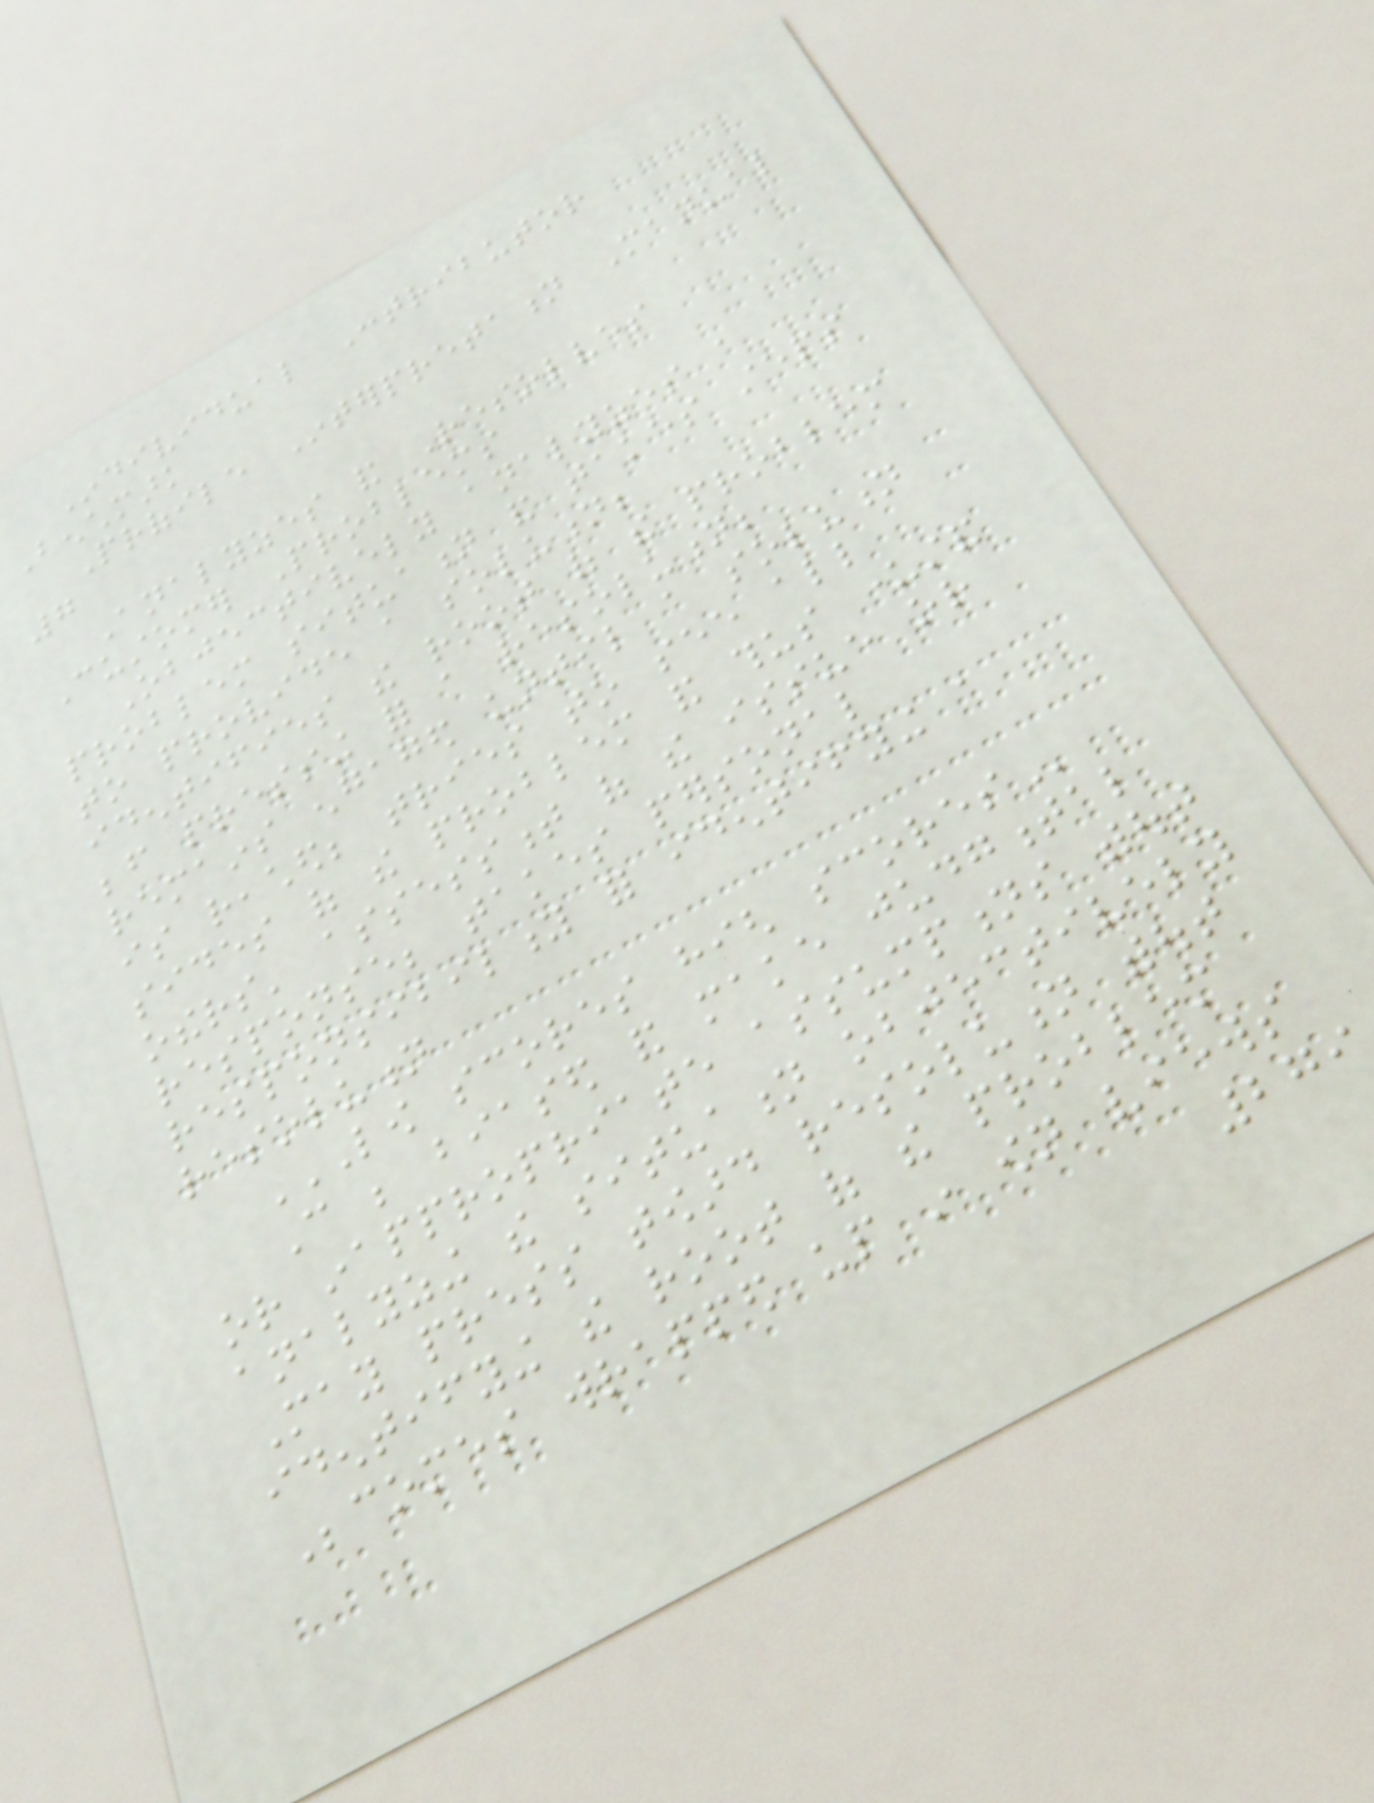Individual Contributor
Benchmark
Profile Interpretation Manual
7
Analyzes and Resolves
Customer Problems
Objectively analyzes a
problem situation and takes steps
to provide a solution;
identifies the root of the problem
before pressing for a resolution;
remains engaged until a solution
is reached; tries to see all
sides of the problem and thus understand
others' assessment of the issue or
response; takes personal
responsibility for identifying a
resolution
LOW SCORES HIGH SCORES
Can be biased and make judgmental
or inappropriate assumptions without
analyzing the situation objectively
May press toward resolution without
identifying the root of the problem
Becomes wrapped up in own views
279
